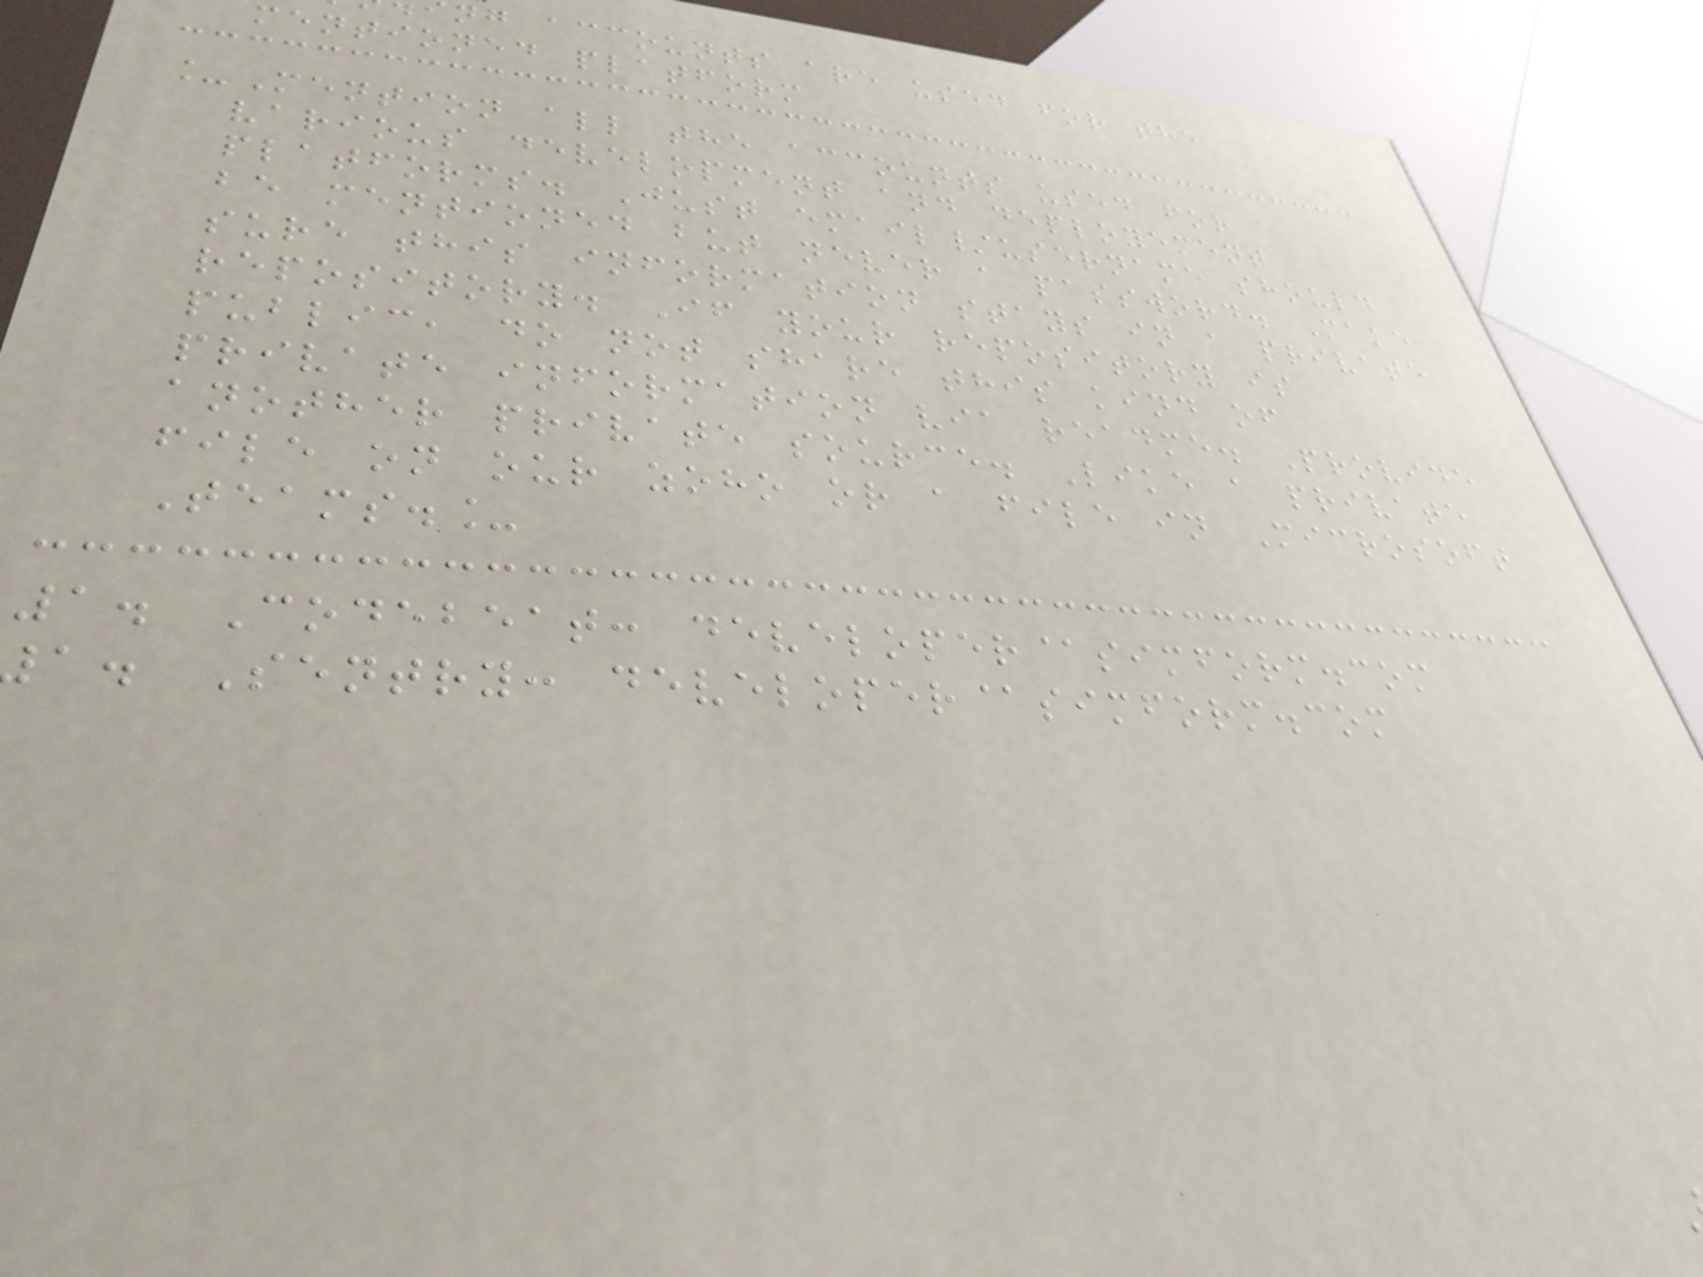ng accounts are used for the
mentioned platform
_Mention all the accounts used for
various development and deployement
platforms. Just email/username should
be mentioned but never a password. Make
sure this information stays in a private
repository. If your repository is
public, do not share this kind of
private information via readme. Provide
another private source. Like a private
file on our zoho or a file in Microsoft
Teams._
1. Codebeat: developer@simform.com
a. Sentry: developer@simform.com
